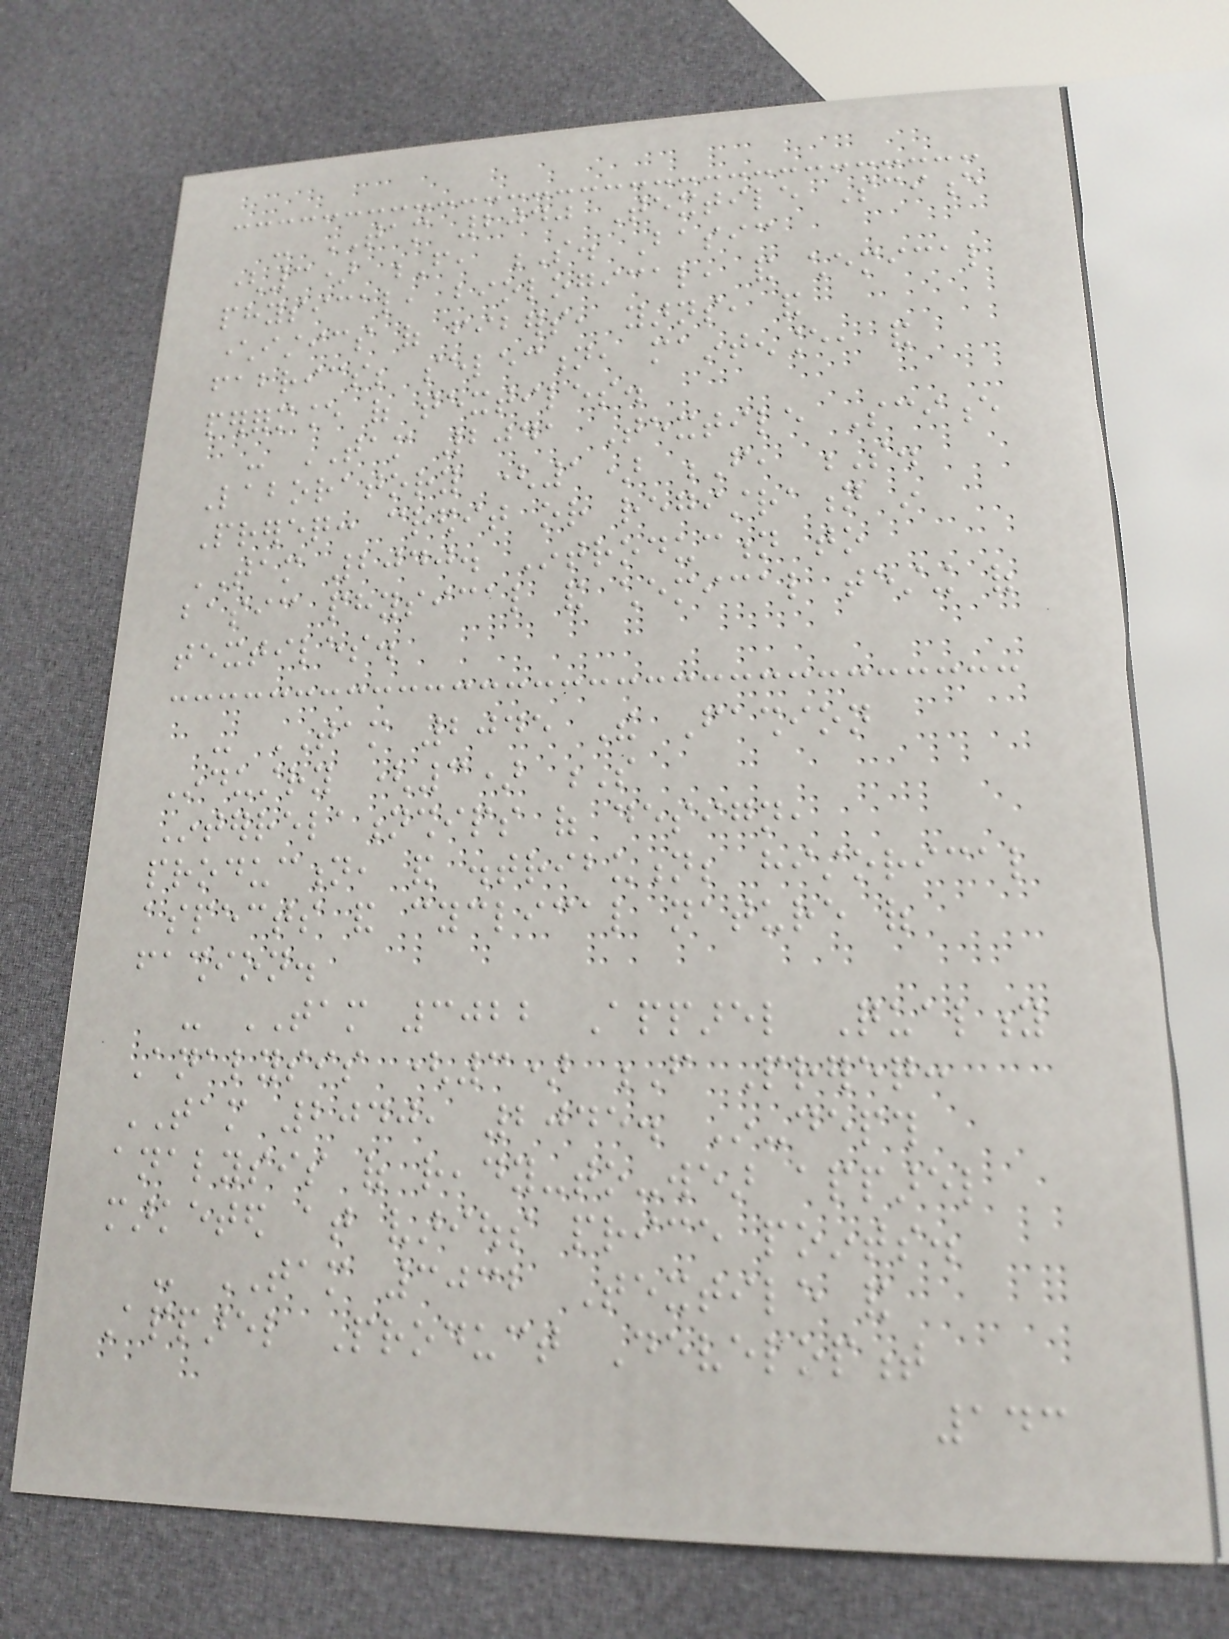- TAM 2040 Textile Science
(3) F, S. Basic
physical, biological, and chemical
characteristics of fibers, yarns, and
fabrics; selection, maintenance, and
performance of textiles.
- TAM 2041 Textile Science
Laboratory (1) F, S.
Prereq: credit or registration in
TAM 2040. Introduction to
basic physical and chemical testing of
textiles.
- TAM 2045 The Fashion
Industry (3) S
Interrelationships of design,
production, and distribution; historical
aspects and cyclical nature of
fashion.
- TAM 3022 Apparel Quality
Analysis (3) F Prereq:
TAM 2040, 2045. In-depth
analysis of ready-to-wear apparel
marketed at various price points.
- TAM 3032 Textile and
Apparel Product Development
143
